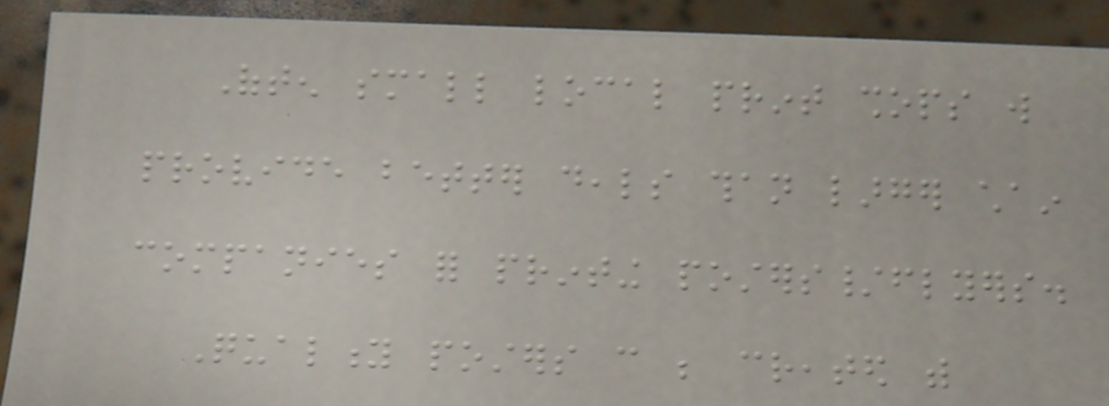Often small local print shops will
provide better deals than larger chain
companies for printing posters/flyers.
Quality posters can be created with
